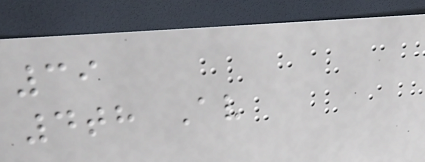39
4th Av
